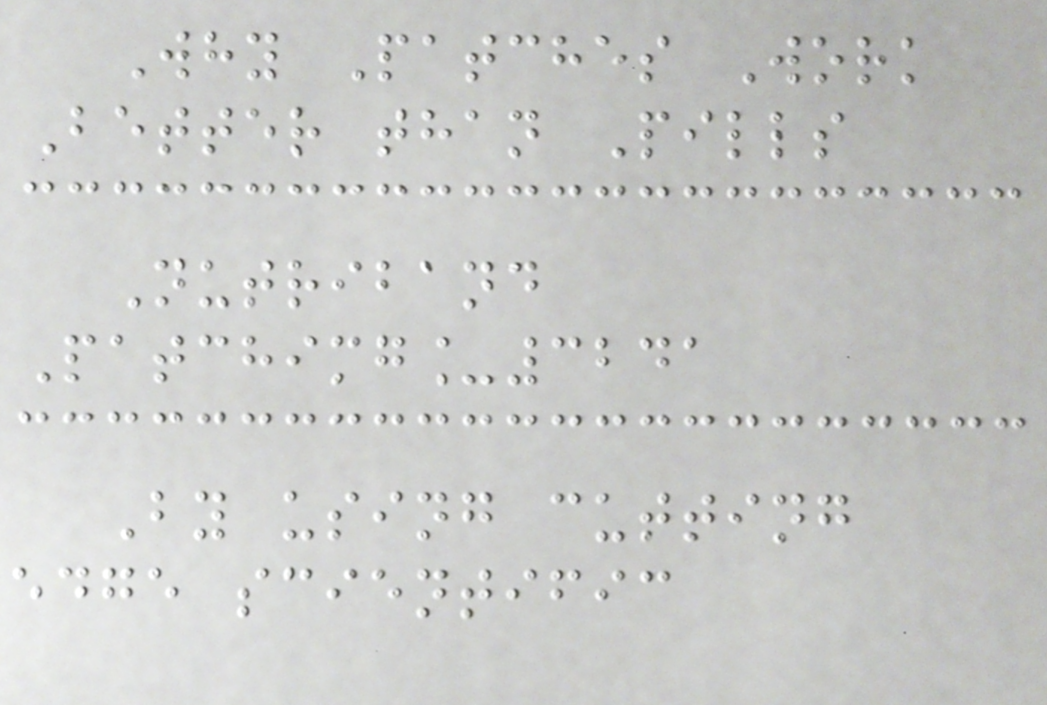Why Patches Work
Better than Pills
Nutriband
Patchimg_3241
By using cutting
edge scientific
